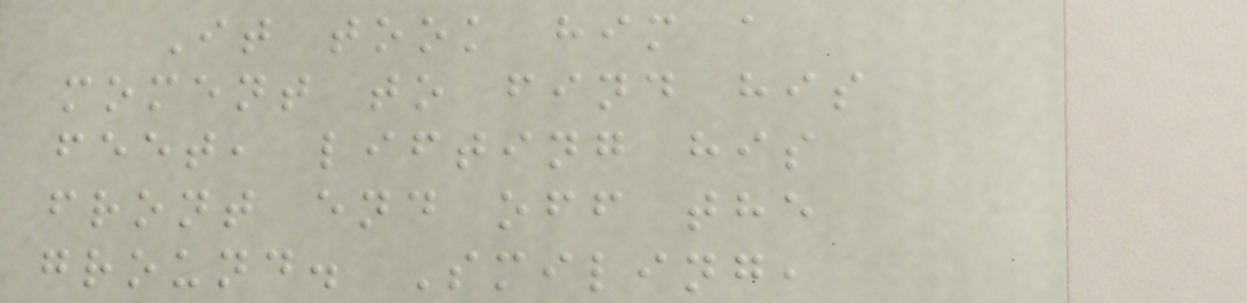It took him a
moment to find his
feet, lifting his
front end off the
ground. Smiling,
